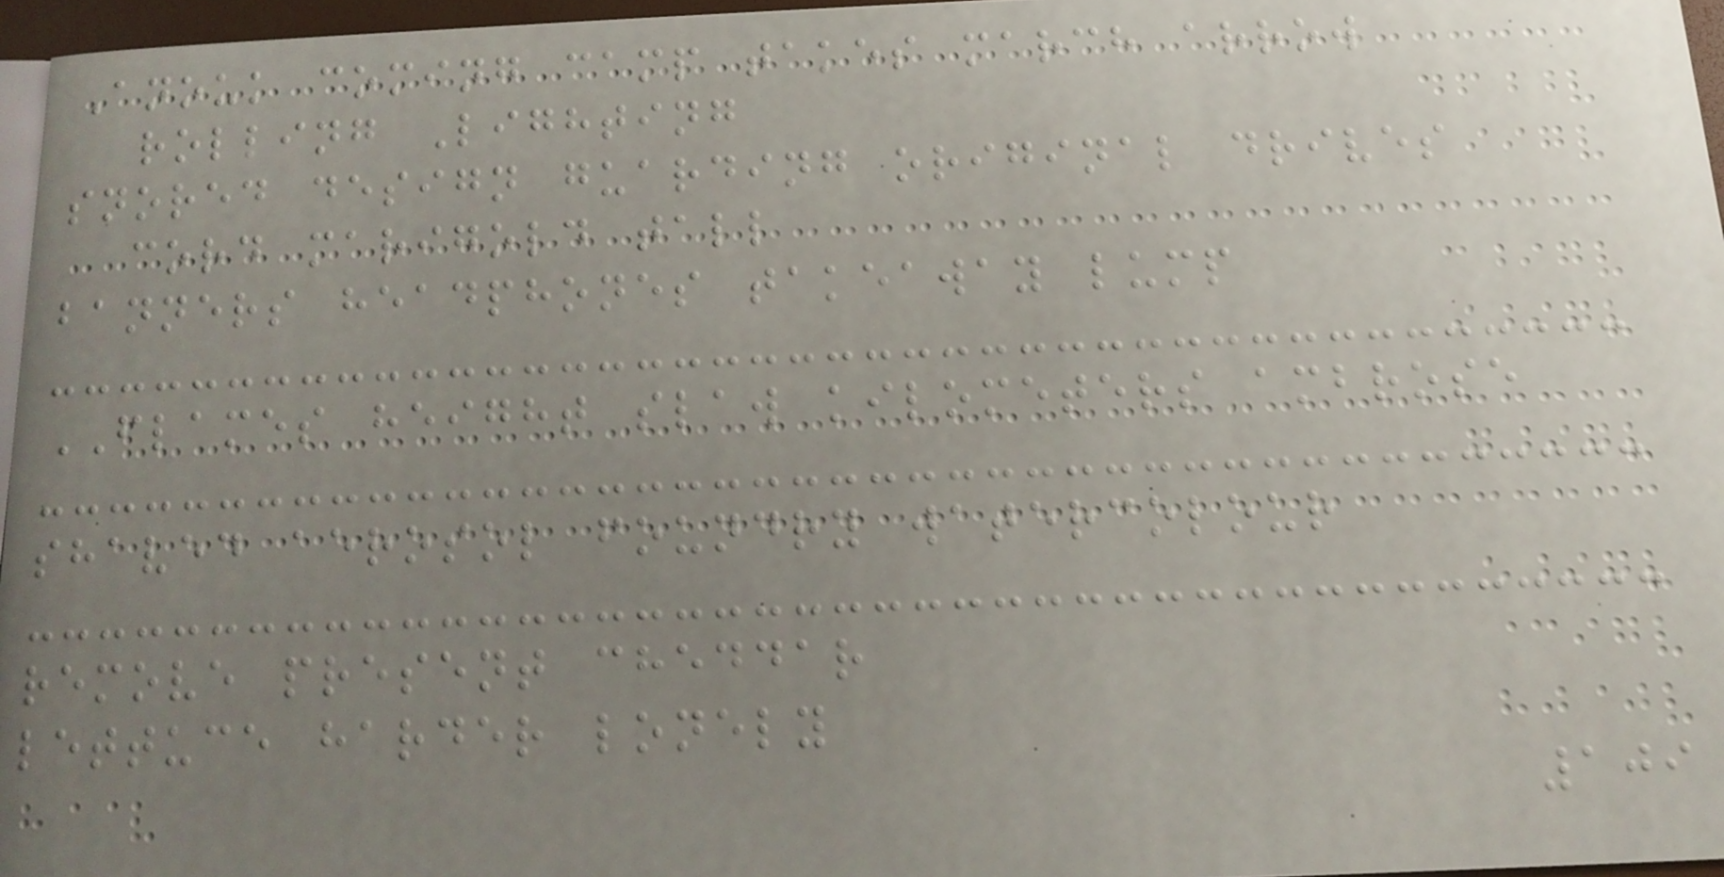Anouk coming camp takes march arrow
rolling Lighting
snored design guarding original drives
cord marigold tall
banners headphones takeaway lump
FLAMES height slaw kilometers ambrose
shaved aerosol foundry watercolour
remove present cheddar
lettuce harder lonely
109
